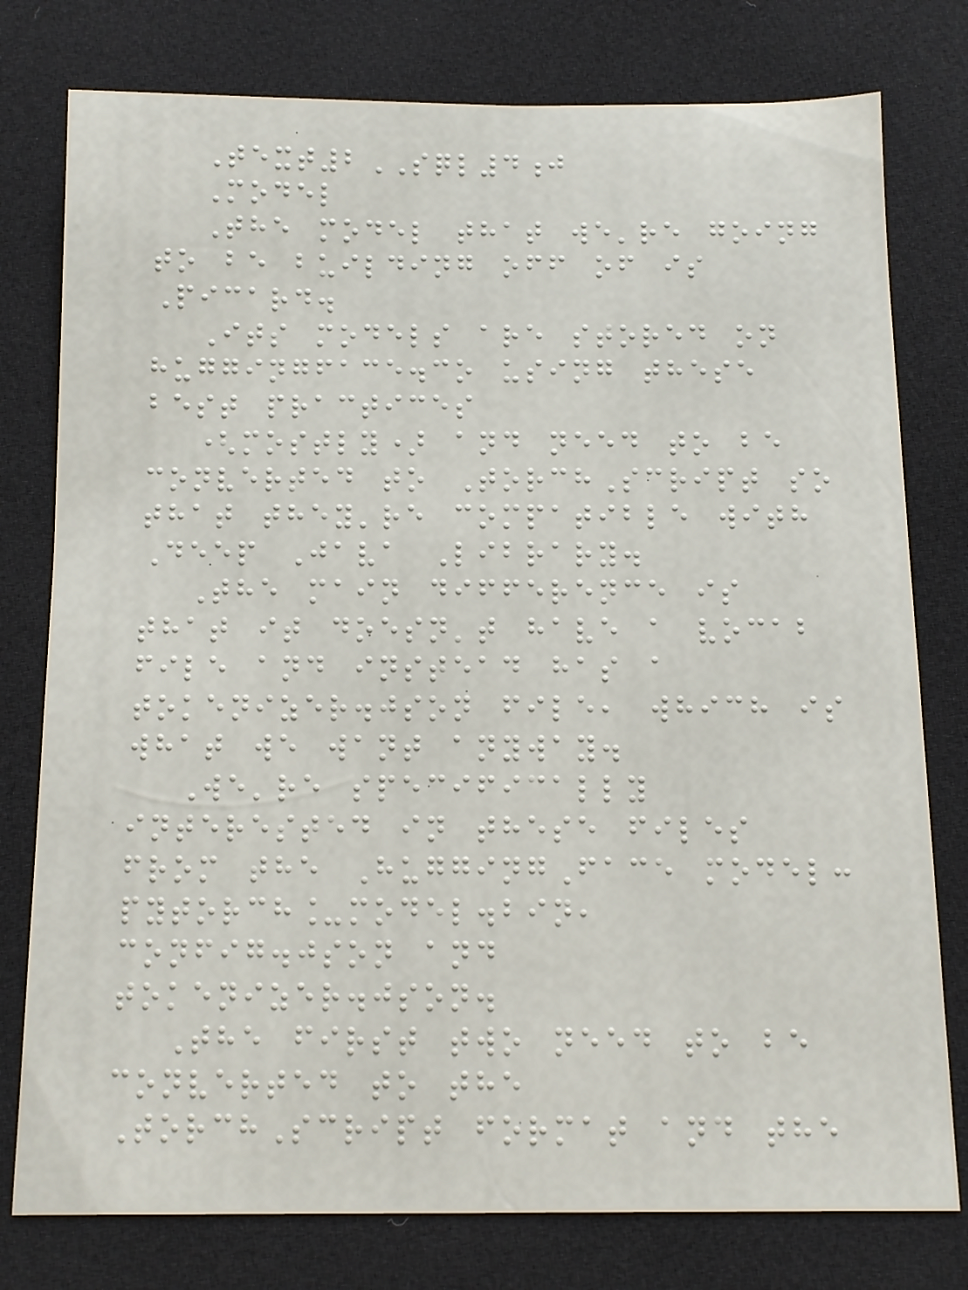Text2SQL4j
Model
The model that we're going
to be building off of is
Picard.
Its models are stored on
huggingface.co using these
best practices
(mostly) and need to be
converted to TorchScript so
that they're compatible with
Deep Java Library.
The main difference is
that it doesn't have a vocab
file and instead has a
tokenizer.json file, which is
what we want anyway.
We're specifically
interested in these files
from the HuggingFace model:
pytorch_model.bin,
config.json and
tokenizer.json.
The first two need to be
converted to the
TorchScript format and the
